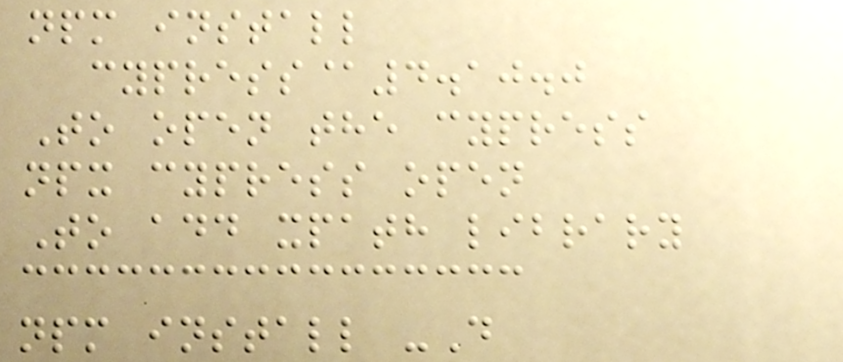npm install
cypress@4.10.0
To open the cypress
npx cypress open
To add xpath library
npm install -D
